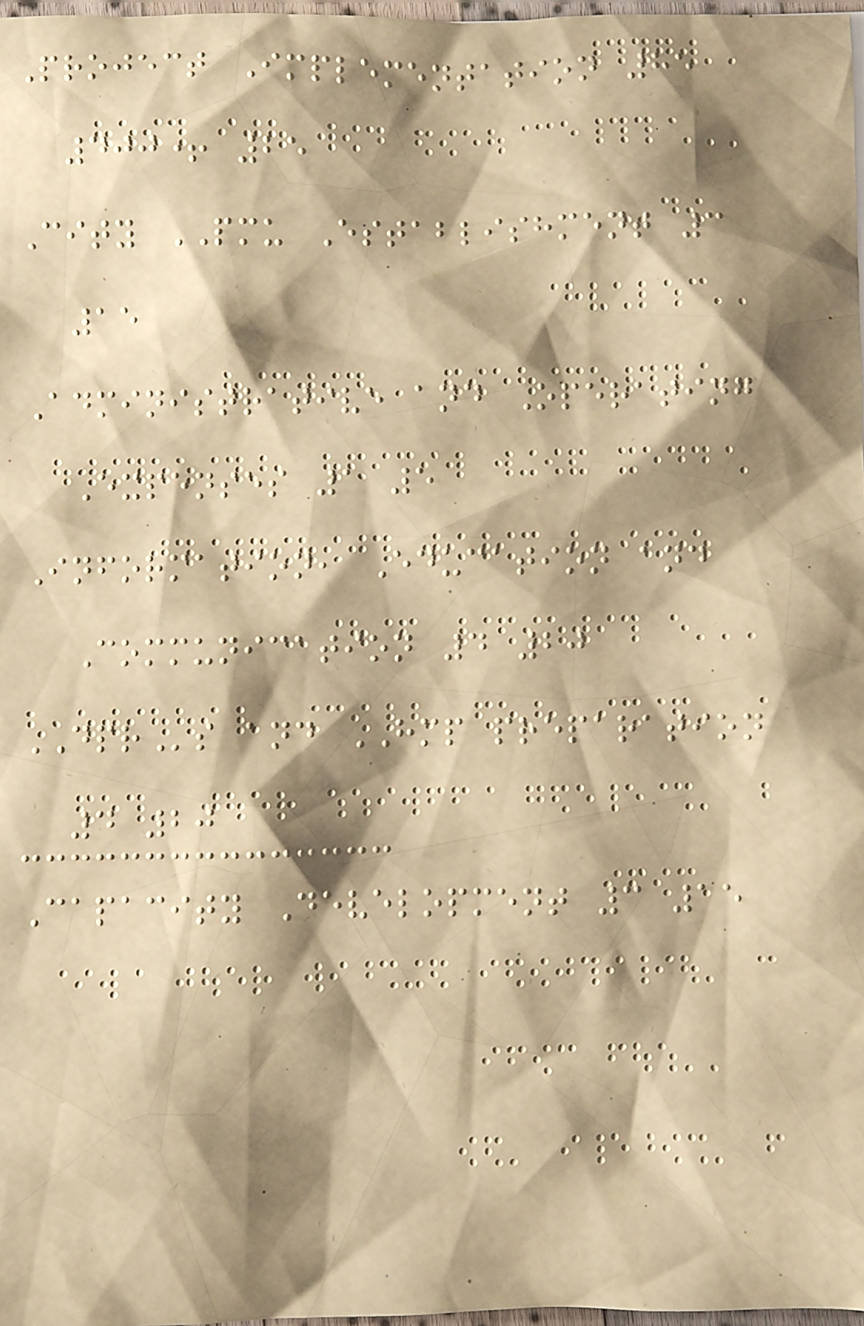Project Implementation 85
400+ 25
City PMU Establishment 3
15
Administrative and Operating
Expenses 1 5
Information, Education and
Communication 4 20
DPRs and HMP preparation
4 20
Capacity Development 3 15
